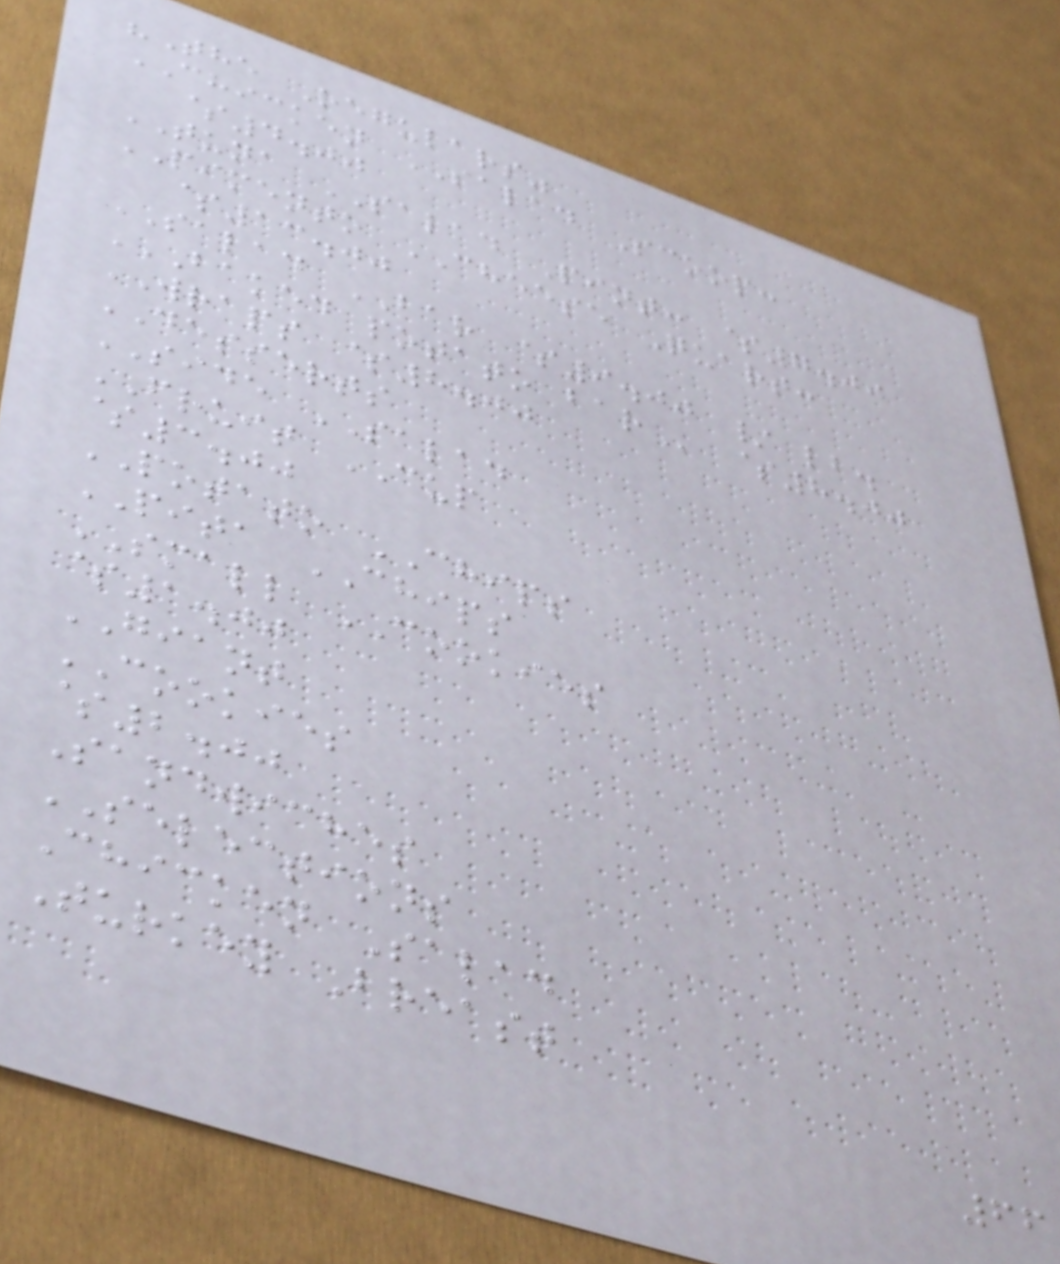"The Regulars"
CHICKEN SALAD Scoop:
$4.00
TUNA SALAD Pint: $7.00
PIMENTO CHEESE Quart:
$13.00
SALAD BAR $9.00 / lb.
BAKED POTATO BAR $8.00
WRAPS $8.00
DESSERTS
SIDE SALAD
FRUIT CUP
$3.00
POTATO CHIPS
PITA CHIPS
SMALL COOKIES
$1.00
GIANT
COOKIES
$2.00
Sandwiches
SELECTIONS
Chicken Salad
Turkey Breast
66
